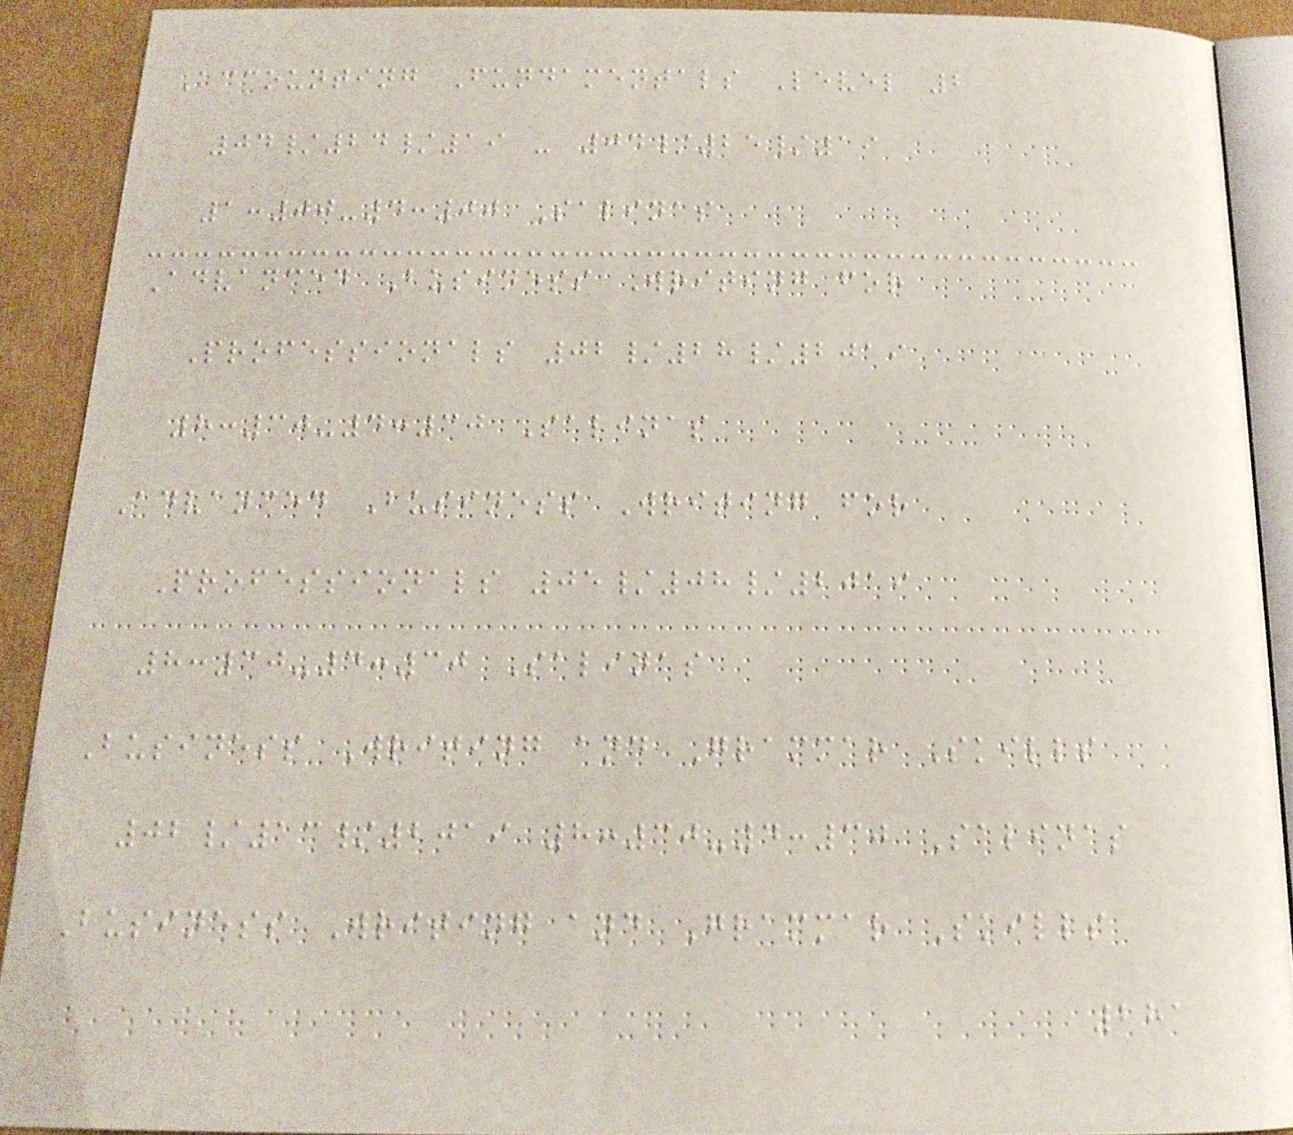Accounting Fundamentals Level 2
04/24/19 - 04/25/19
1:00-4:00 Salinas
Advanced Business Writing for
Professionals 02/28/2019
8:30-4:30 Salinas
Advanced Business Writing for
Professionals 05/08/2019
8:30-4:30 Salinas
Business Writing and Grammar Skills
02/13/2019 8:30-4:30 Salinas
Business Writing and Grammar Skills
281
